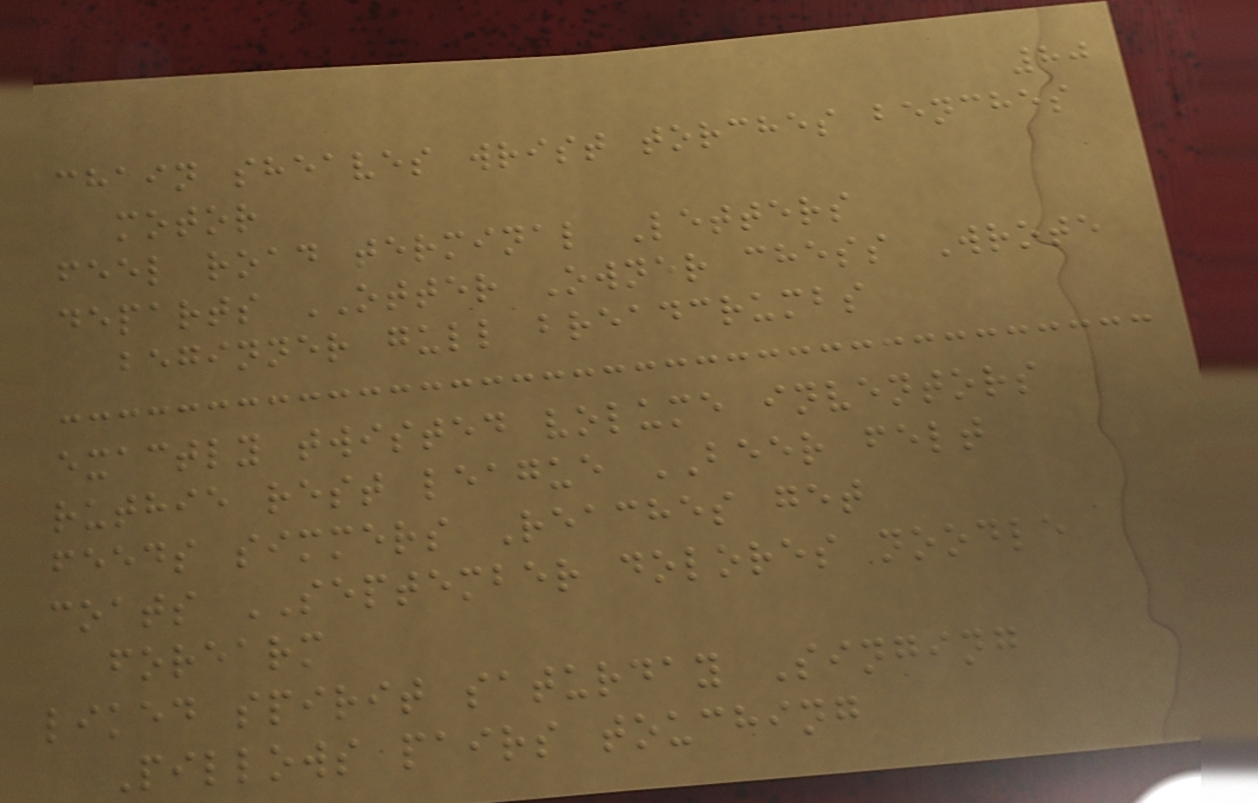80
chain sheaves wrist torches benches
motor
feel road terminal Letters
departs OTTER Owner chess Wrote
beginner gull breadcrumbs
exactly twisted volume inventors
ruthie rest league BEER felt
feeds simmers Reaches get
coats SEPTEMBER dolores noodle
forearm
liked spirit saturday Singing
Pillows pairs touching
